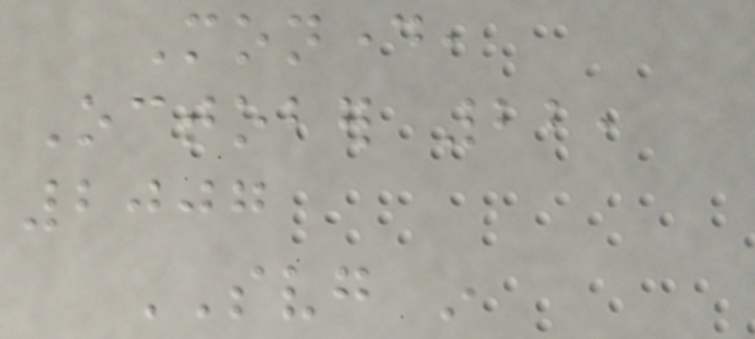Monday,
October 22,
2007
SVG in
